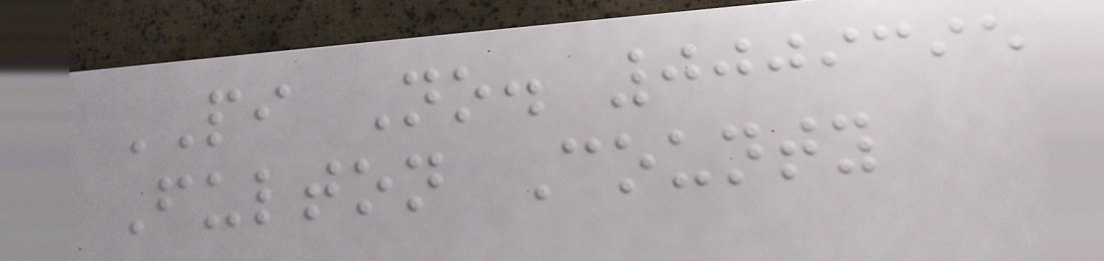PI No. 0009395
Fulton County
